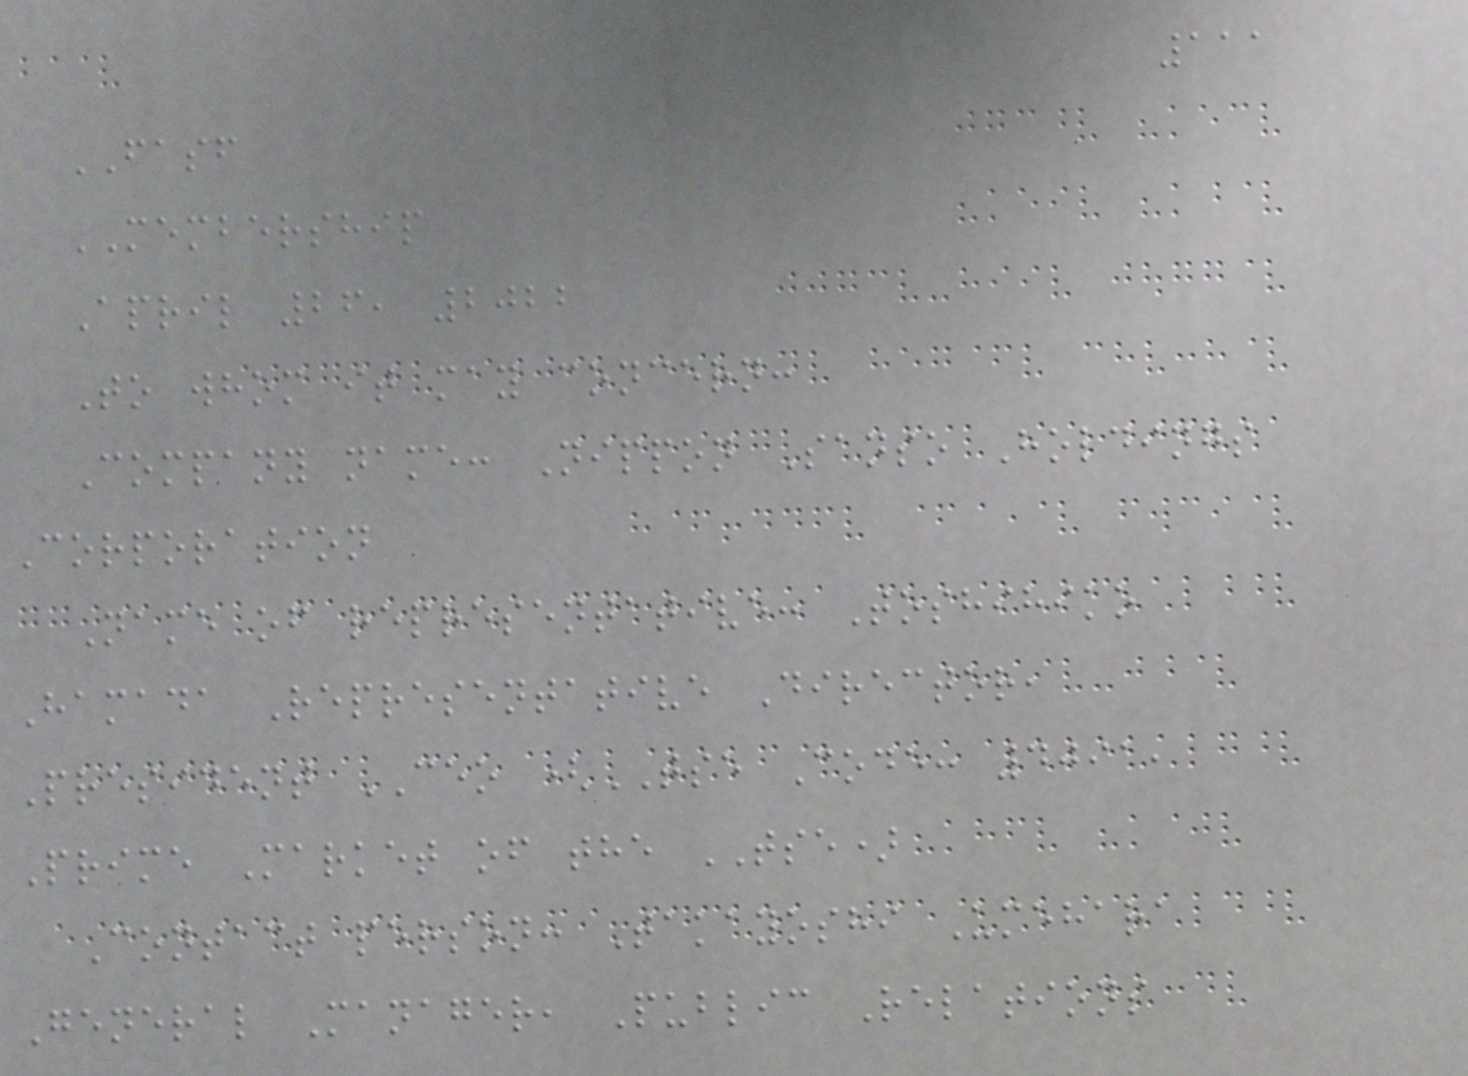111
FASF
MEMBERSHIP
April 26, 2022
To whom it may concern:
Company name: Nippon Sanso Holdings
Corporation
Name of representative: Toshihiko
Hamada Representative Director,
President CEO (TSE Code: 4091,
Prime Market of the TSE)
Contact person: Takayoshi Umehara
General Manager, Public Relations
